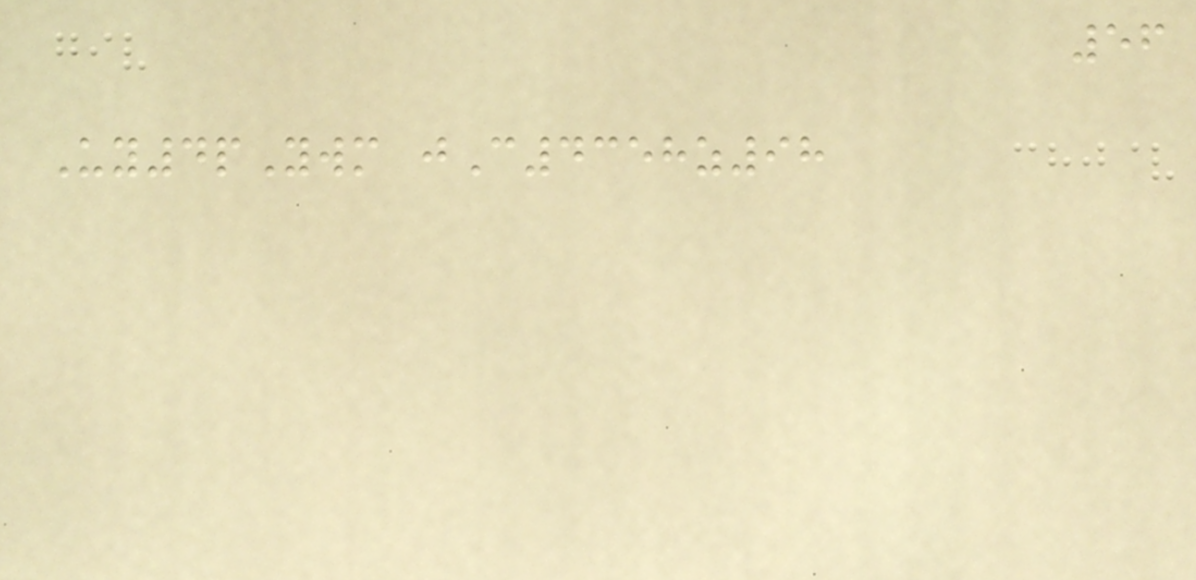56
Uy4pYwm jC4358z98
